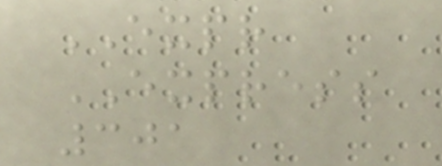EXPR
EXPRESS
301
